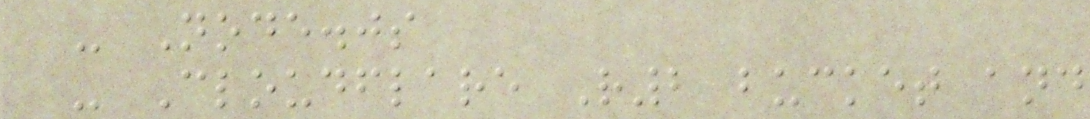- Node.js
- Cloudflare R2 bucket and
